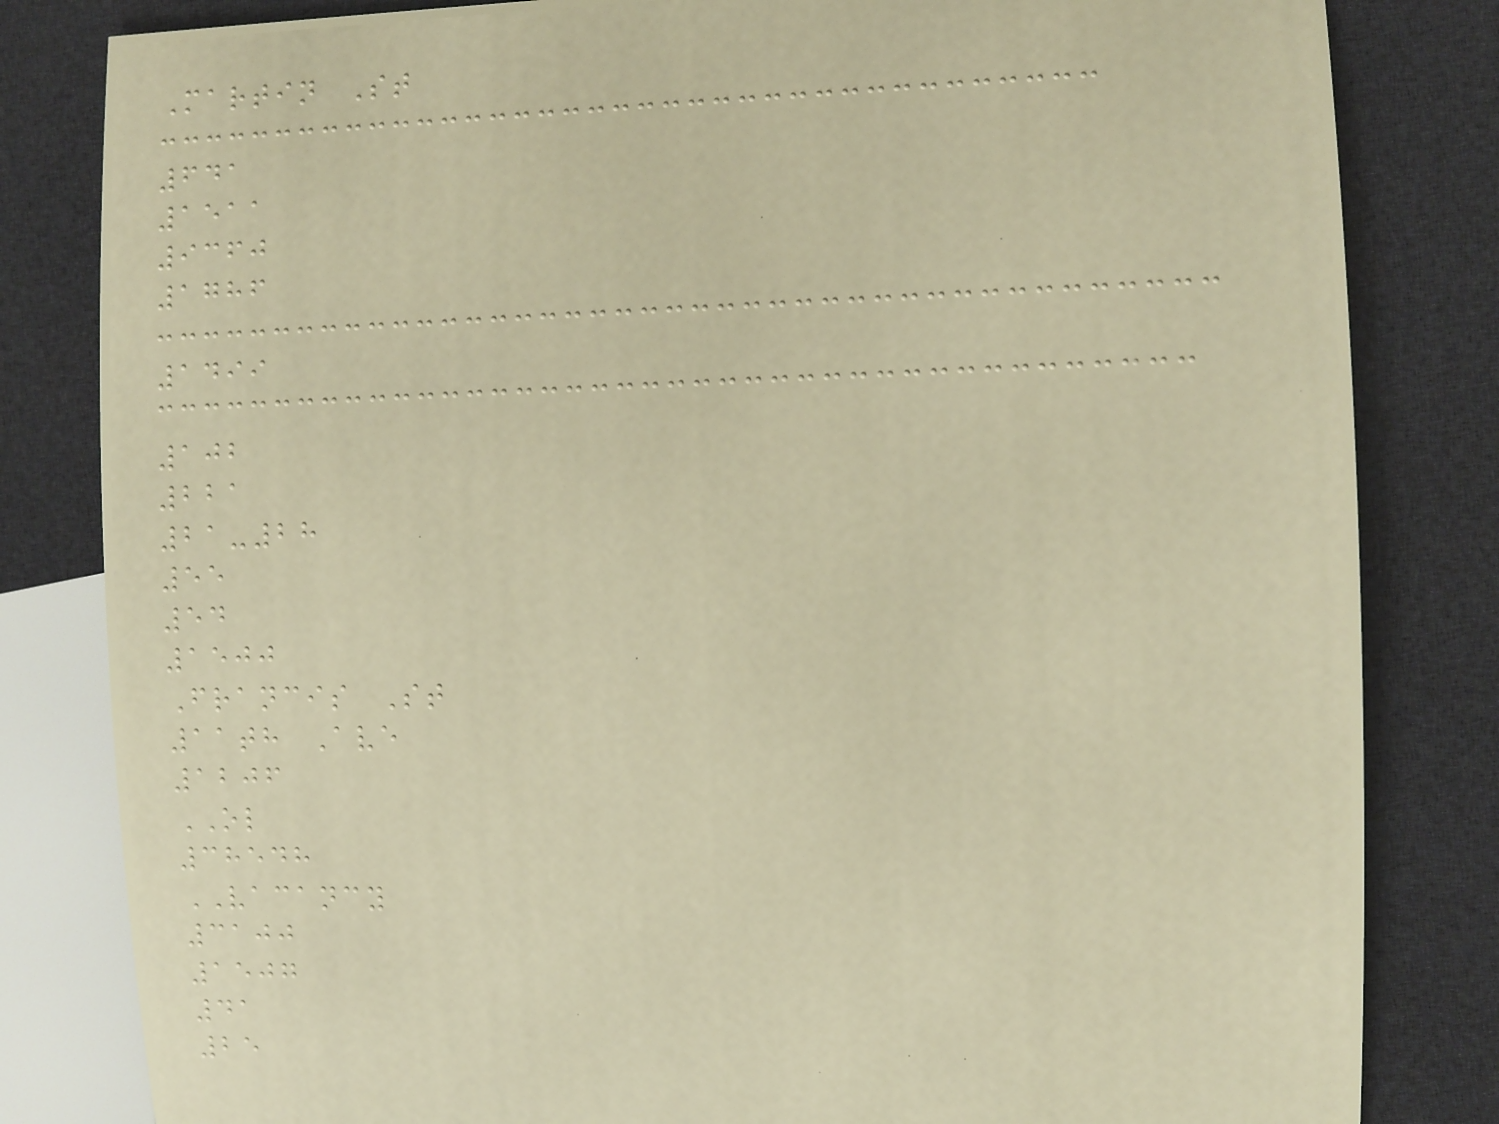Martin St
641
1511
9360
1786
1499
102
221
21-28
55
54
1500
Francis St
11th Ave
1206
OL
38548
VACANCY
3100
1507
41
25
